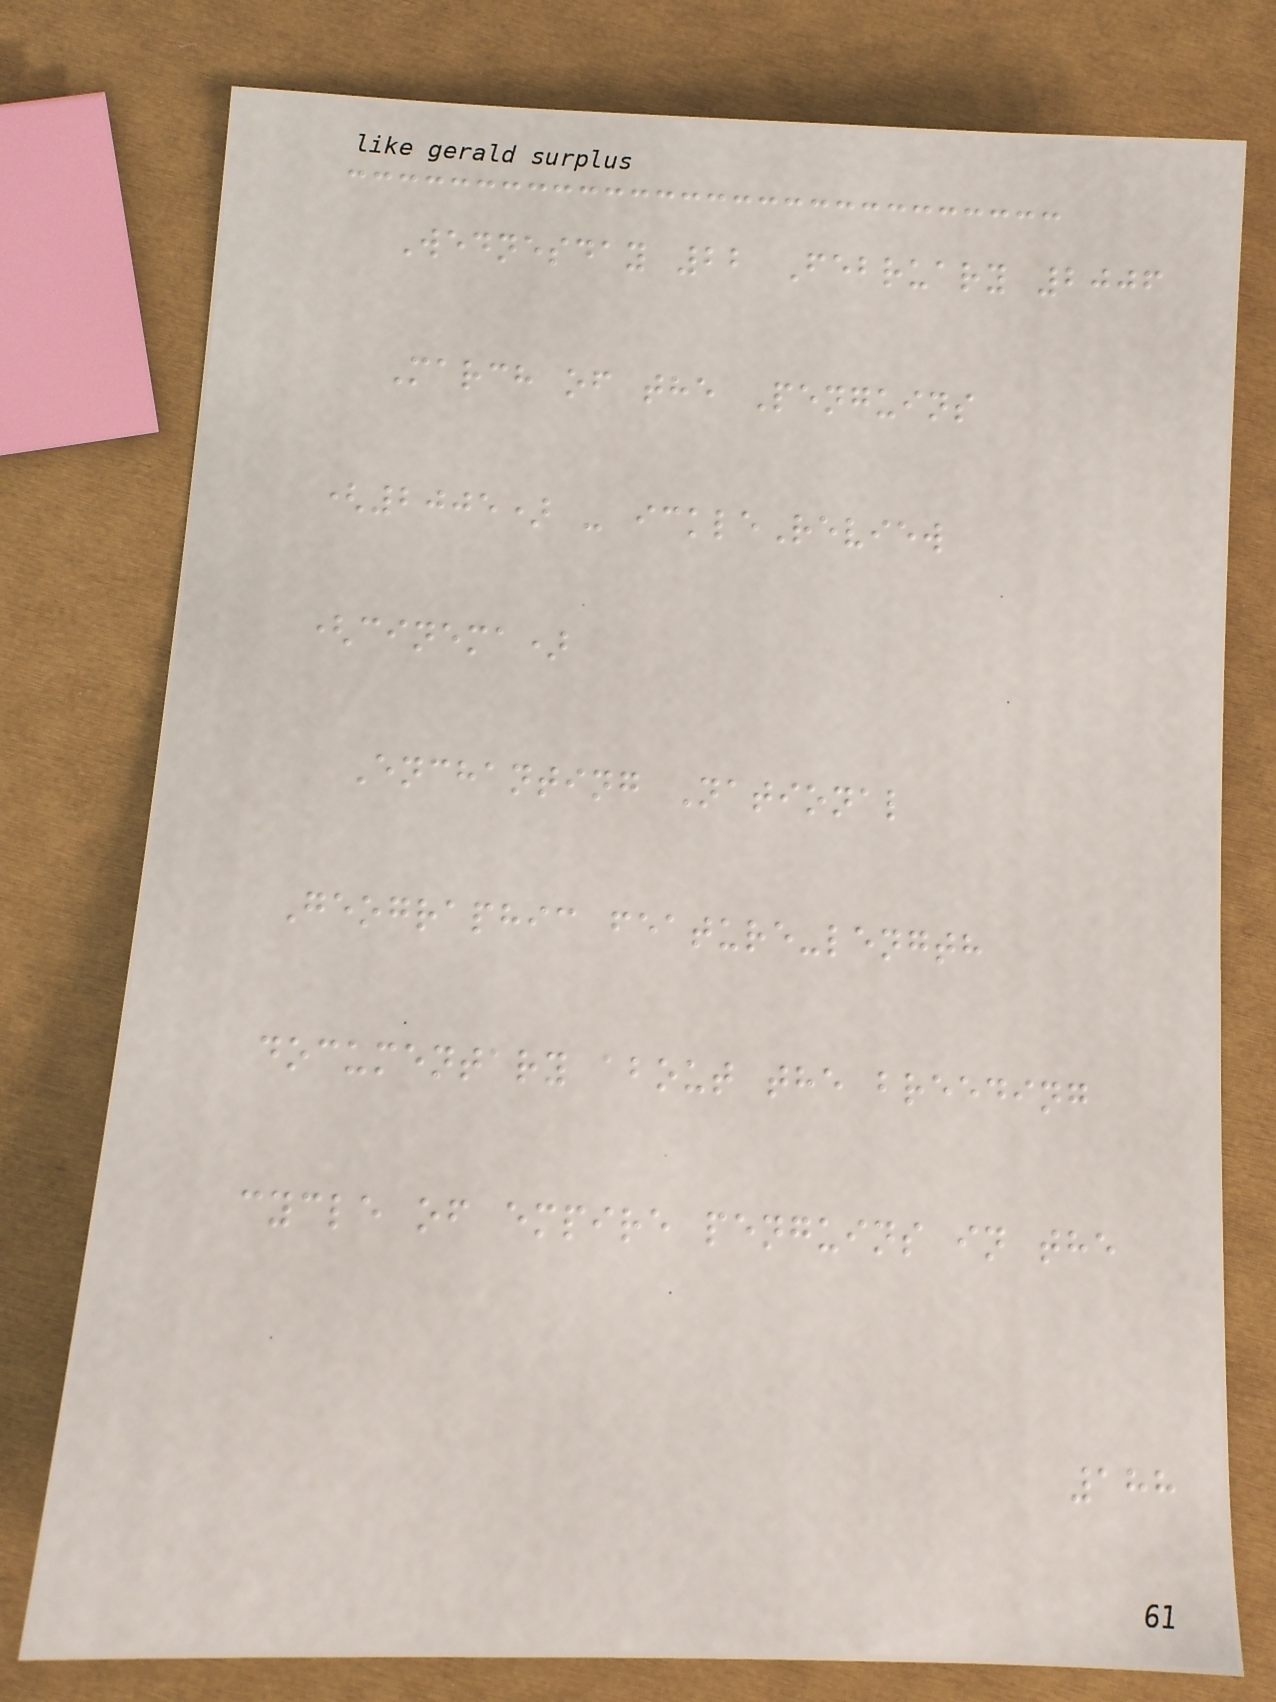Wednesday 22 February 2006
March of the Penguins
(2005) - ickleReview
(cinema)
Enchanting National
Geographic feature-length
documentary about the breeding
cycle of empire penguins in the
188
